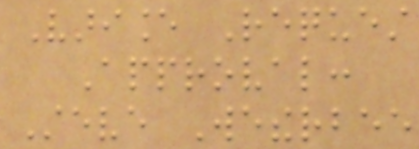Variance Request
Approval:
Steve Wetherbee
